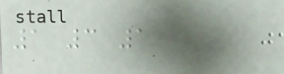1 3 1
